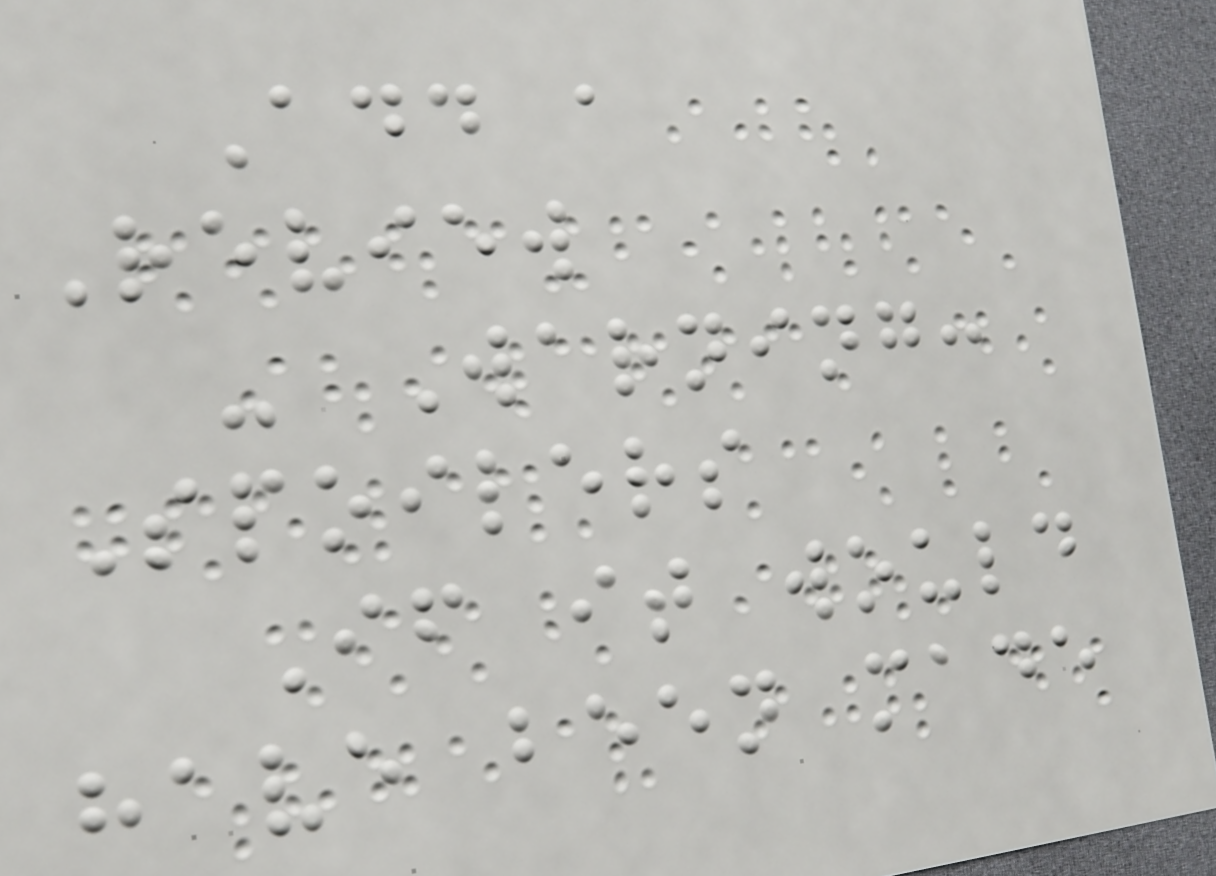Add a
Review
- Warning:
Spoilers
If it would
have been made
